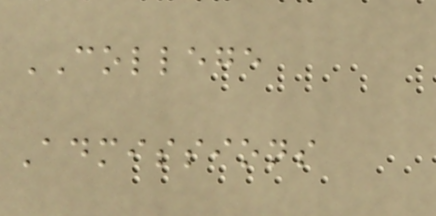COLLEGE
Admissions
